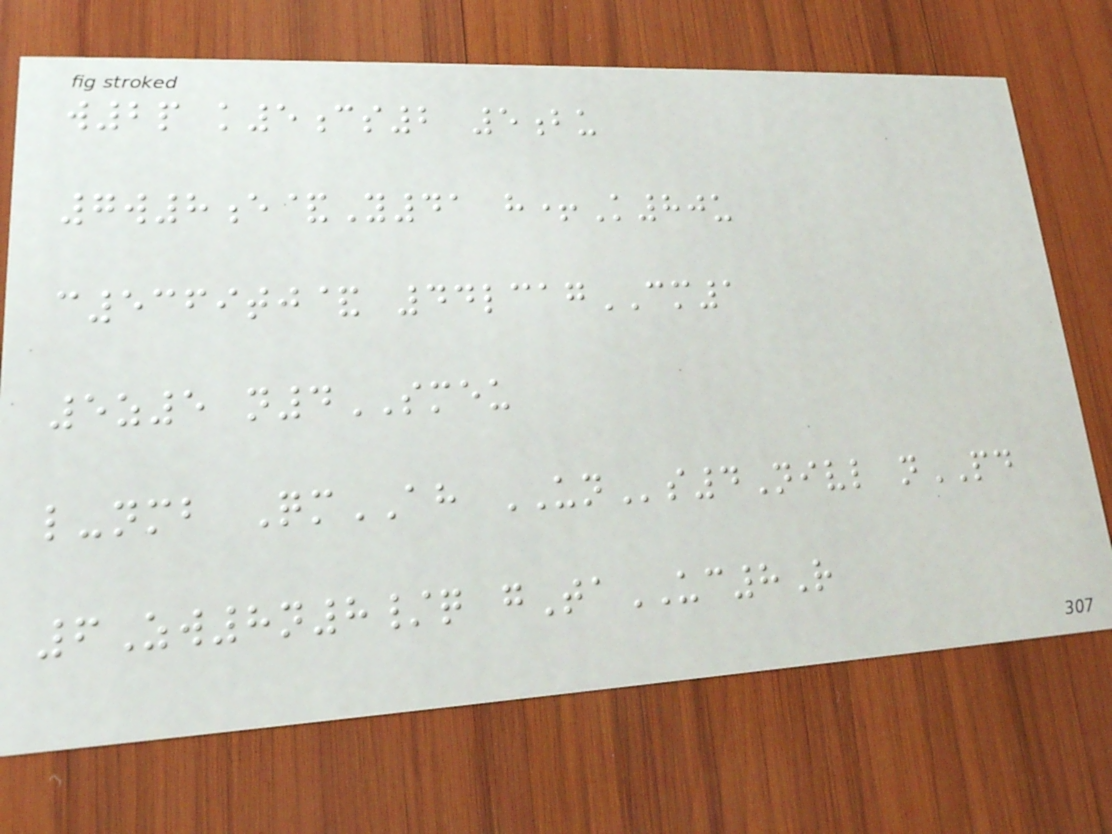w2p k5cs2 5bu
7w8e&Y41 h+K80u
c5369tj& 44lcagCM1
5z5 n4SMEU
l-nmb QmAH UNs4Nivl nPD
6Zw8n8/q gTaUC8R
